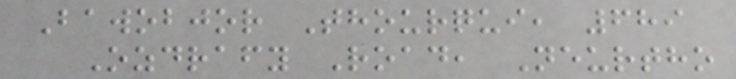Bawobjor Thourqui, 689
Ozdrafy Road, Neurtho
